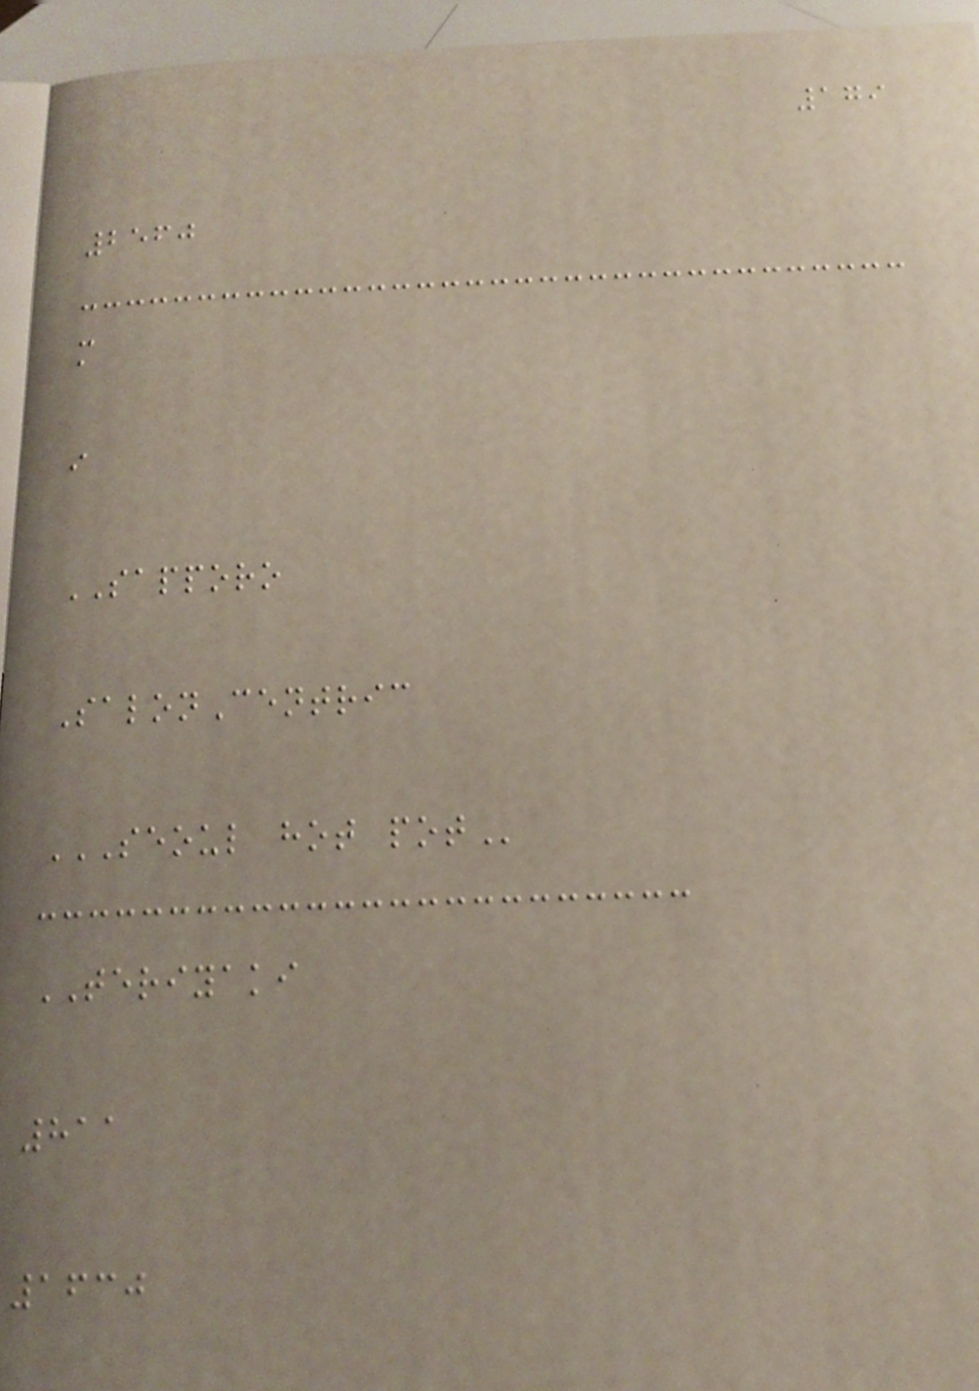179
2560
m
i
SAPPORO
SalonCentric
SEOUL HOT POT
TERIYAKI
811
1630
